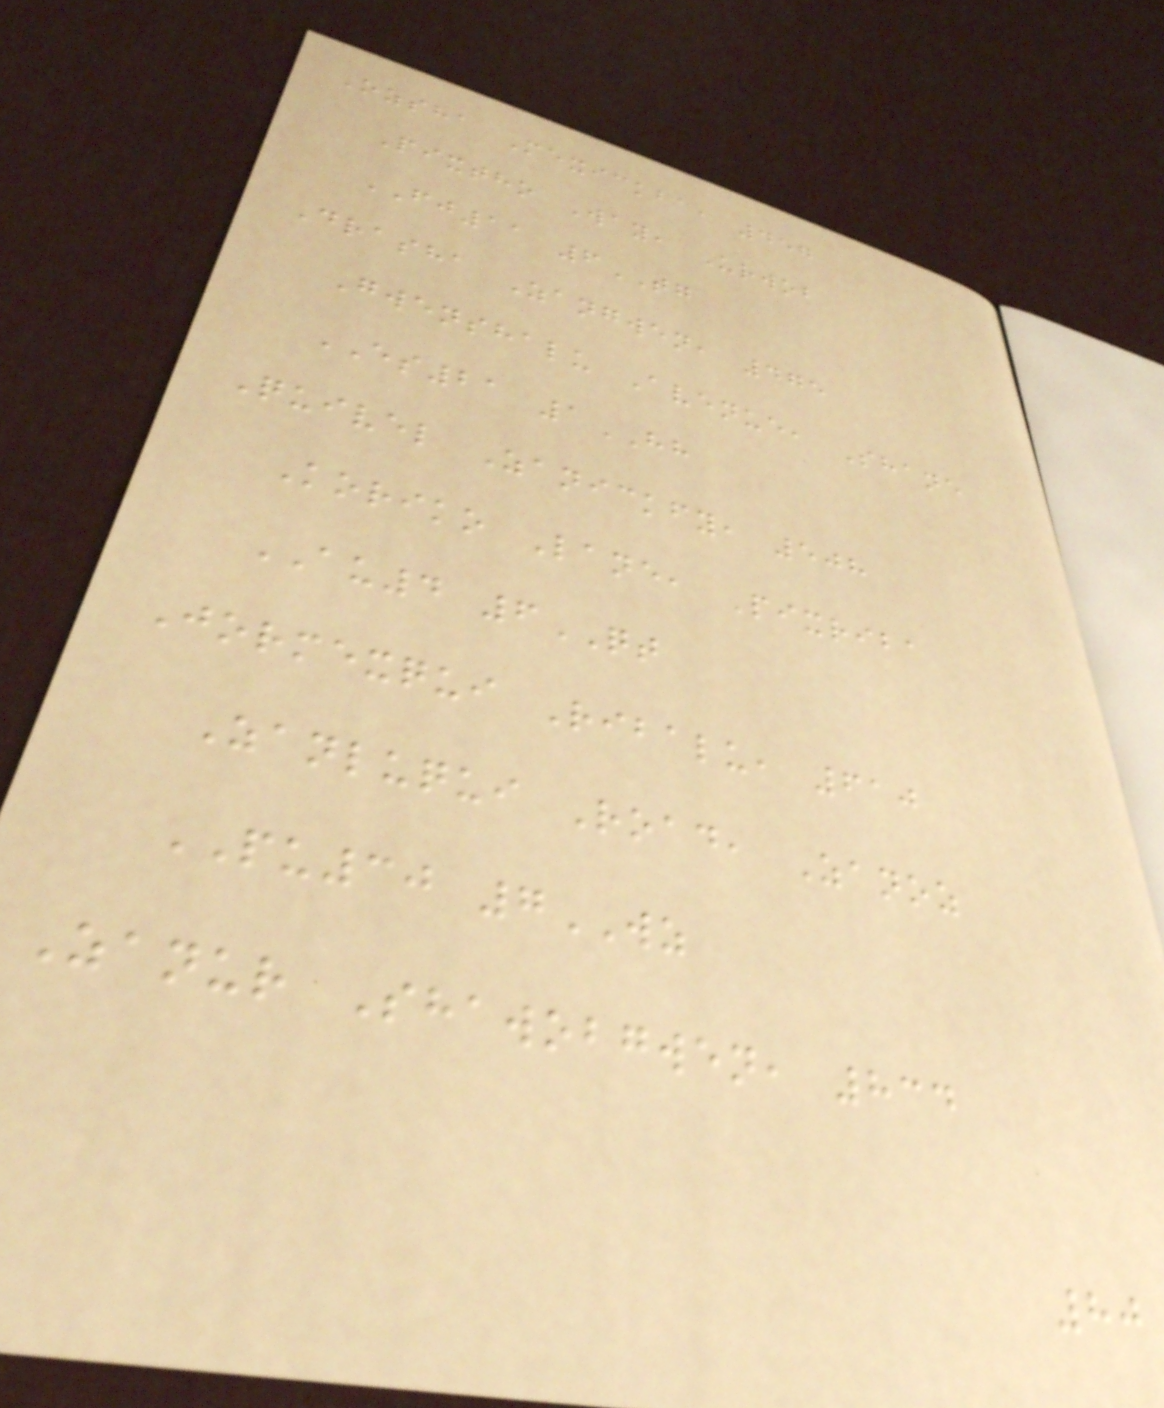Ozsha Mexickba, 457
Pixtho Way, Urwob
FJ11 6TG
Drasha Zangwen, 475
Gwenshalu Avenue, Shane
ES21 1HH
Quivel Zanickfy, 508
Koriko Lane, Pixriba
AU4 6QT
Jormexqui Ribalu, 610
Zanluqui Road, Zanoz
PU30 7WZ
Zanur Shawobgwen, 834
80
